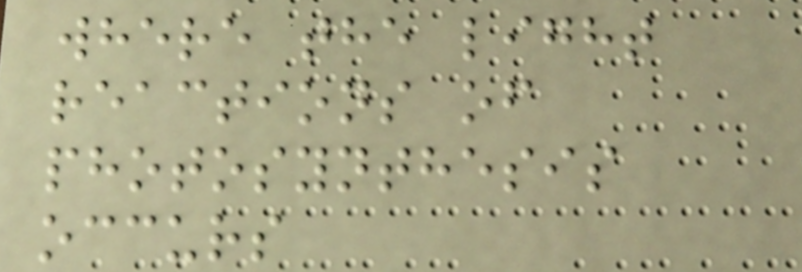where the light
reactions of
photosynthesis
occurs
